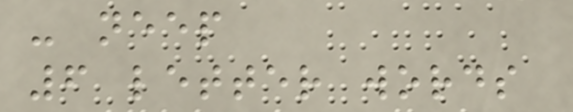- neep
6 letter words
